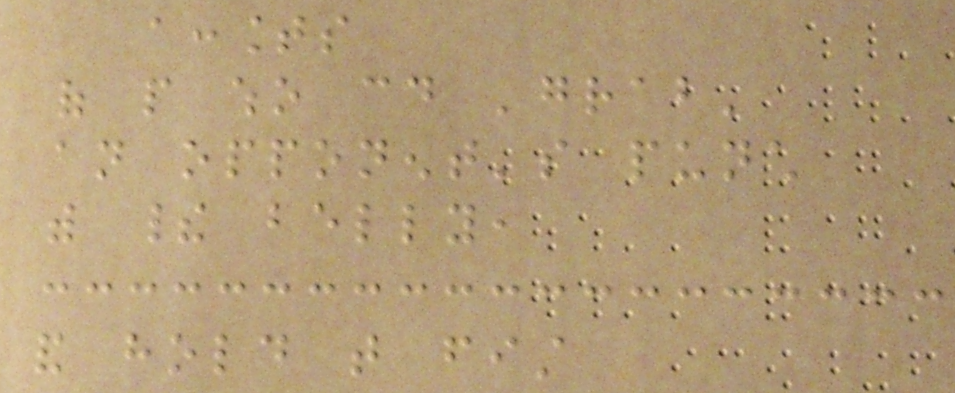accounts
of people who could 'grab'
an opponent's punch
with their belly,
and hold that fist
